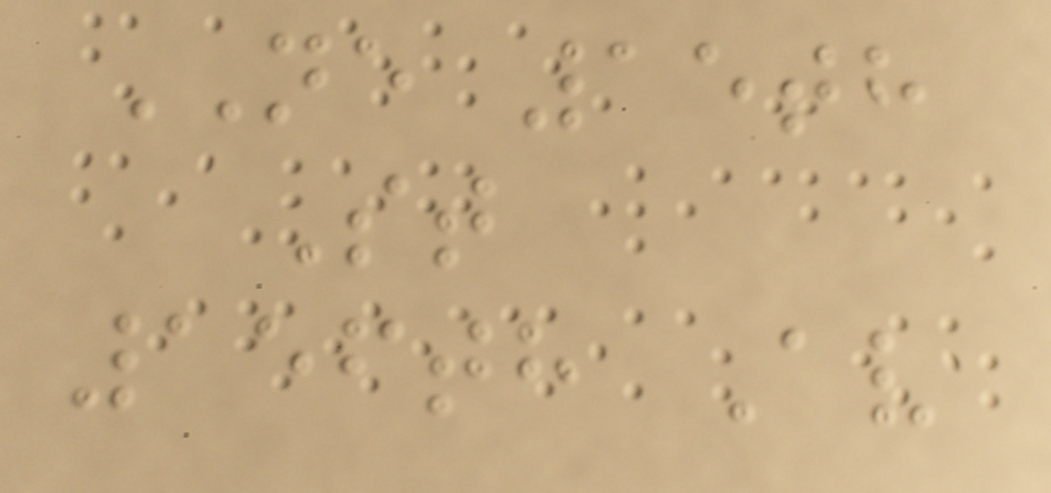NE 15th
St
156th Av
